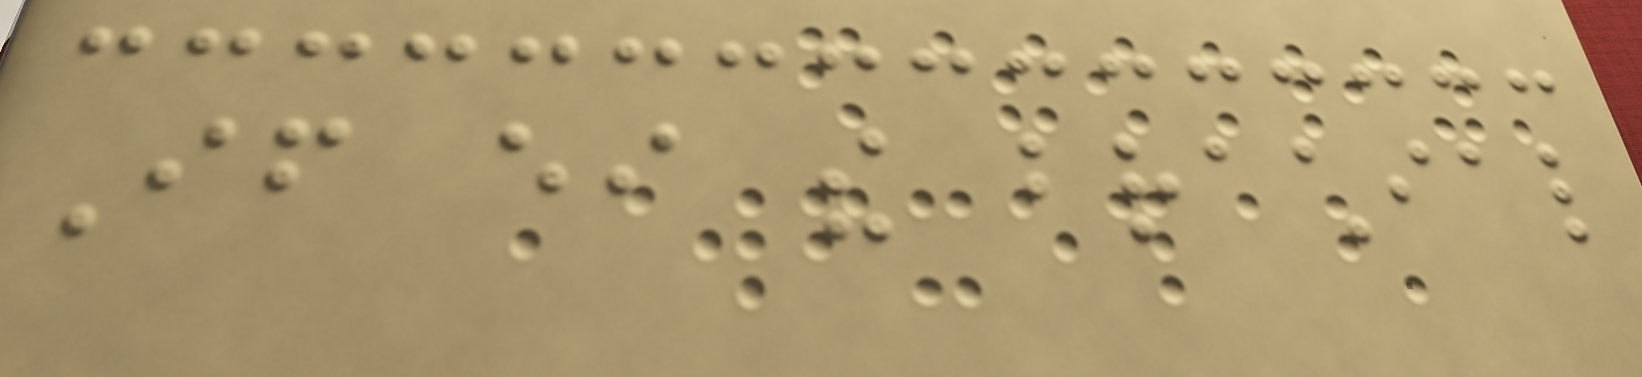If either the brachial
